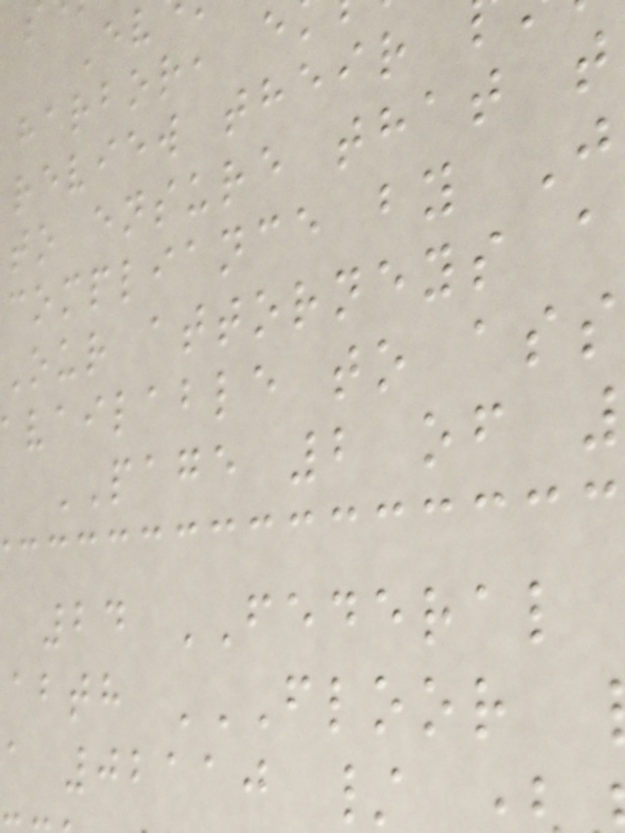harbor, e
review their
to ensure that t
compliance by J
Our attorneys a
vailable to ass
PAGE 2 of
24 FEDERAL
a 02110 /
